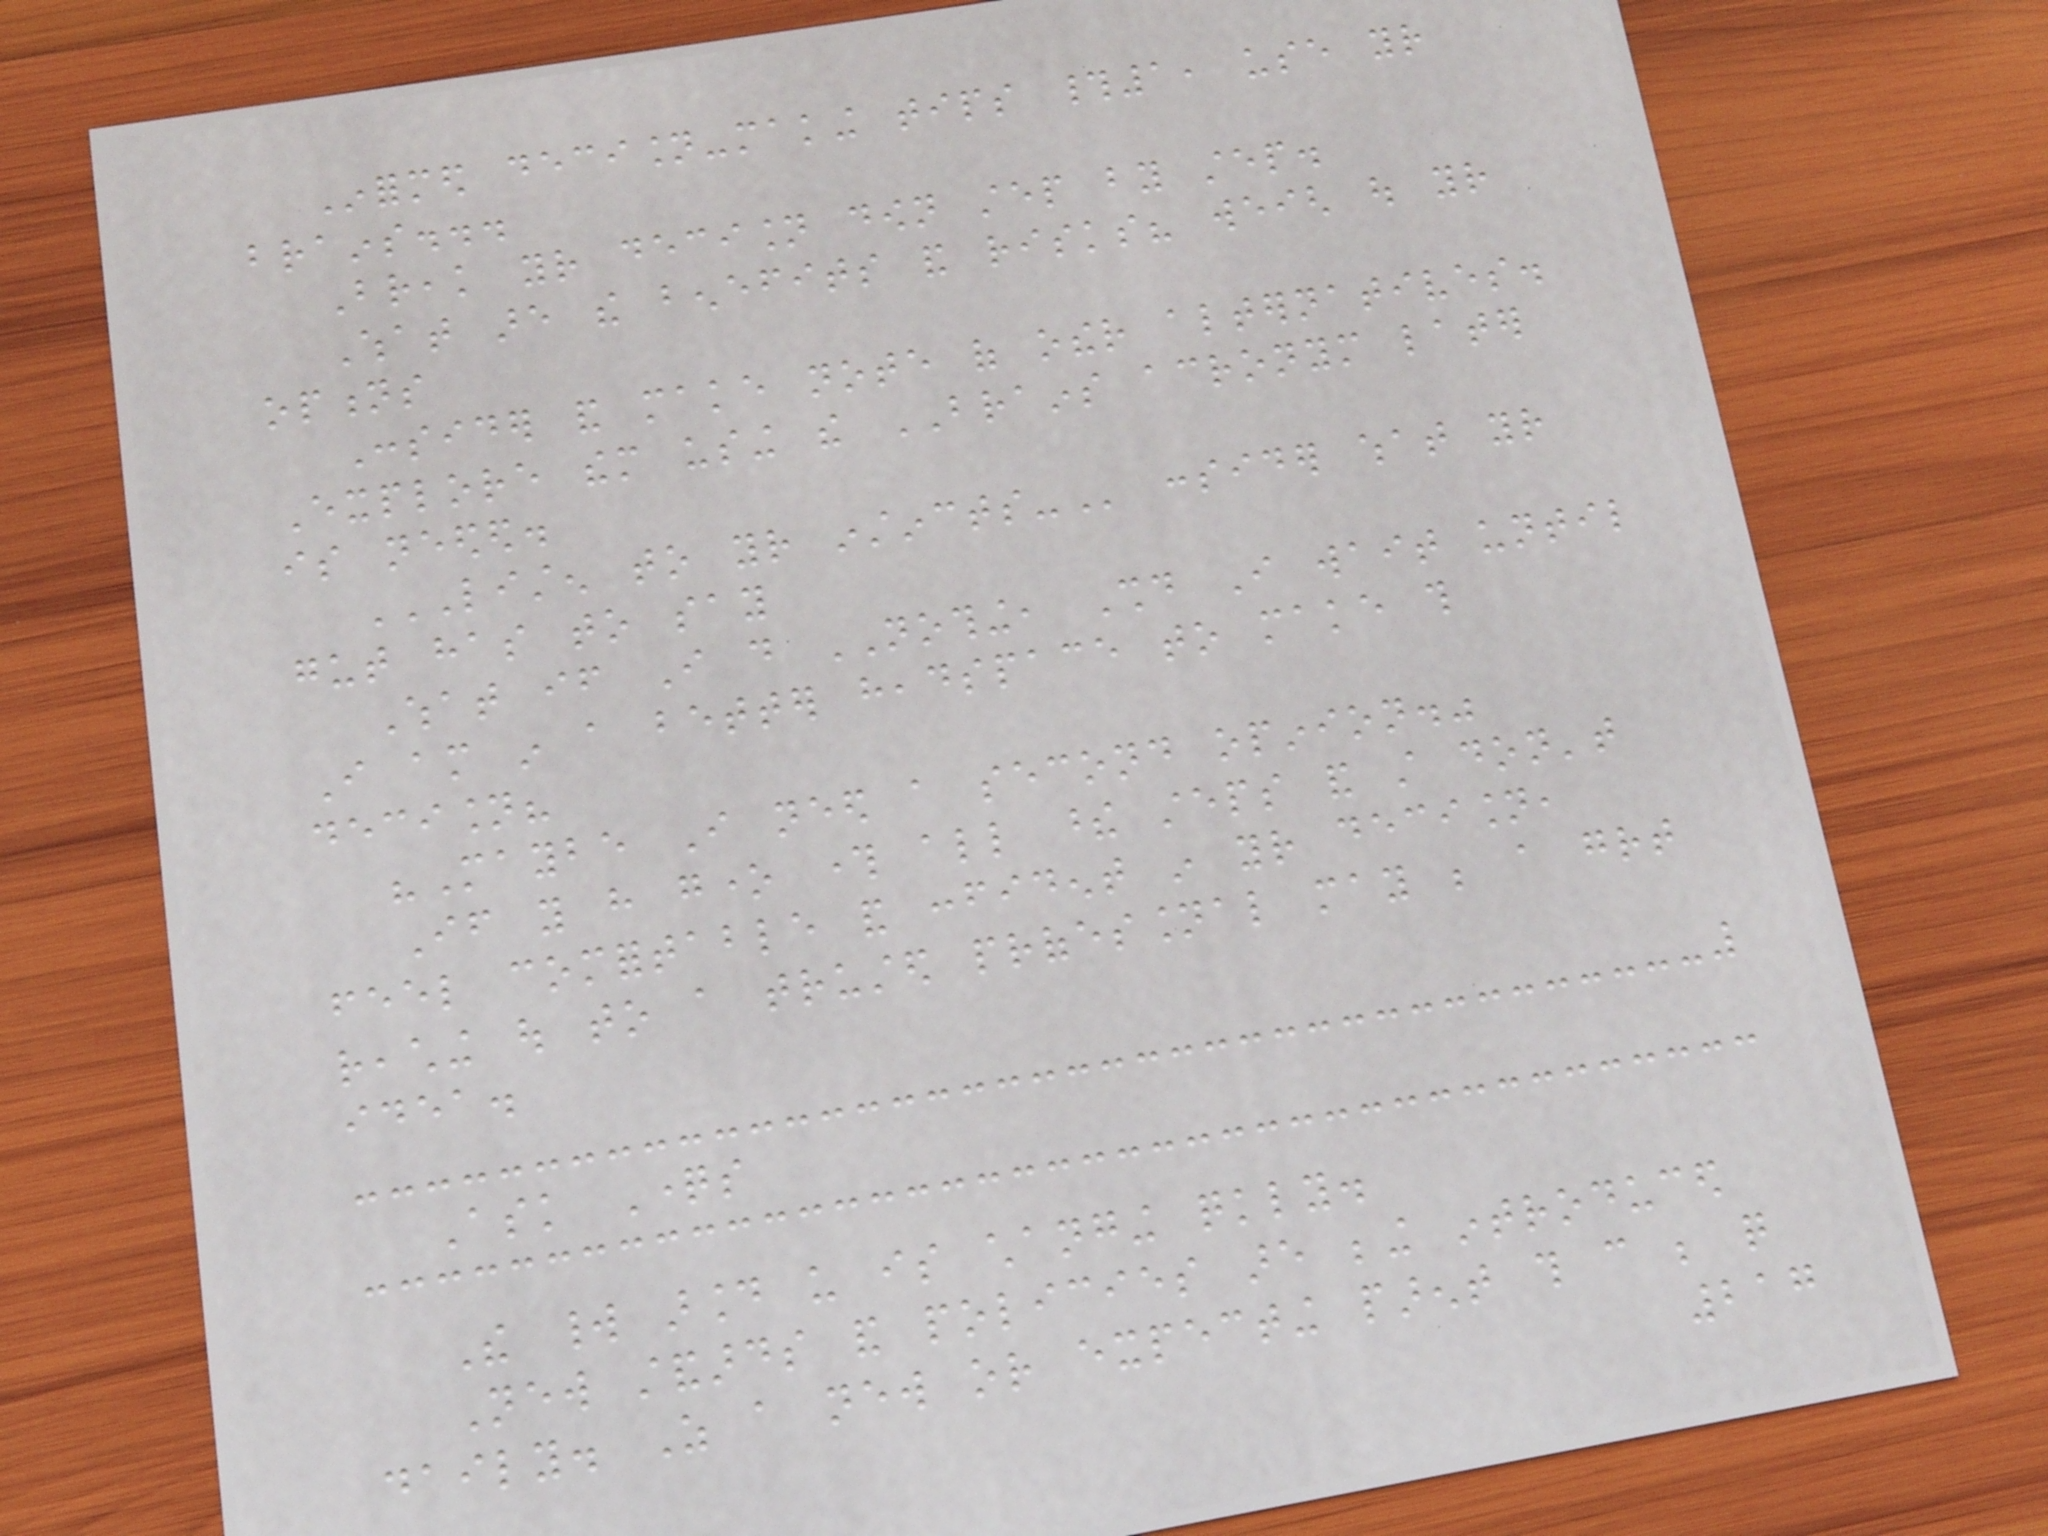Informed decision-making tips #1, use your
brains...
Break your decision down step by step.
What are the benefits and risks? weigh out your
options
Consider and make note of other alternatives.
Explore them using the BRAINS acronym later
is needed.
LISTEN TO YOUR INSTINCTS- consider what your
gut has to say
What if I do NOTHING, Should I wait until
I am in a better headspace to make this
decision?
"Maybe I need a second opinion."
If you have gone through all these steps and still don't
feel comfortable and confident in your decision,
reaching out to a trusted professional may be a great
idea.
Ask Questions
The world around us is changing quickly.
New standards and policies are being introduced
daily. As a new or expecting parent this can be quite
217
